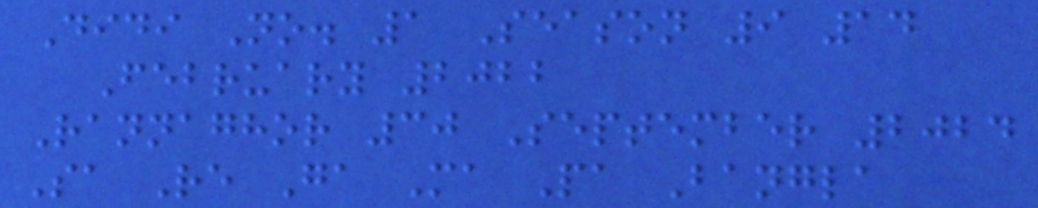Didi No. 1 Season 9 14
February 2022
Rannaghor 30 September 2024
Sa Re Ga Ma Pa Bangla
